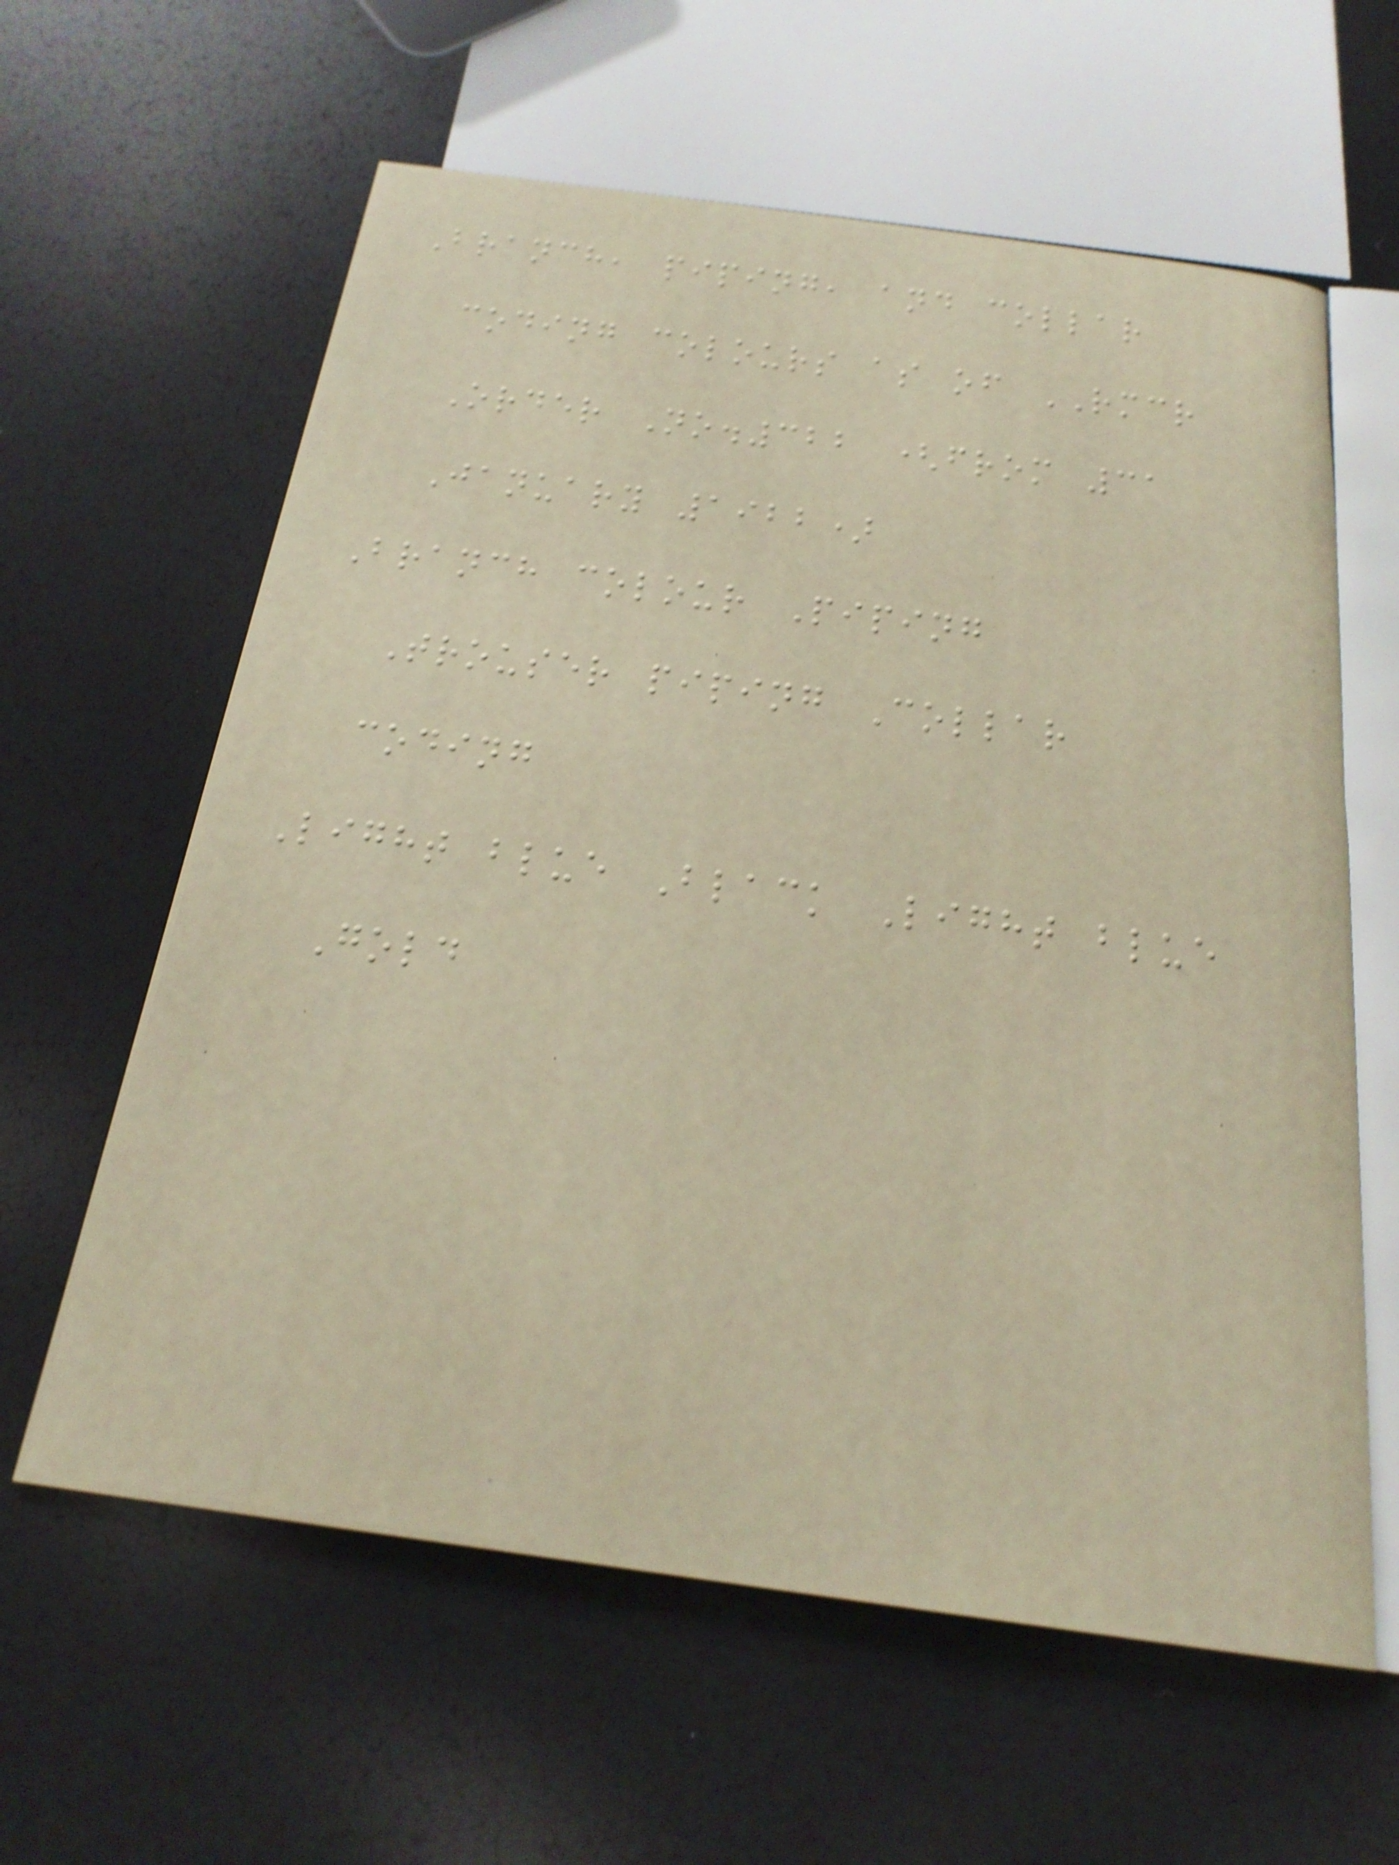Branch, piping, and collar
coding colours as of RMCR
Order No.322 (from 31
January 1922)
Branch colour Piping
Trouser piping Collar
coding
Light blue Black Light blue
Gold
